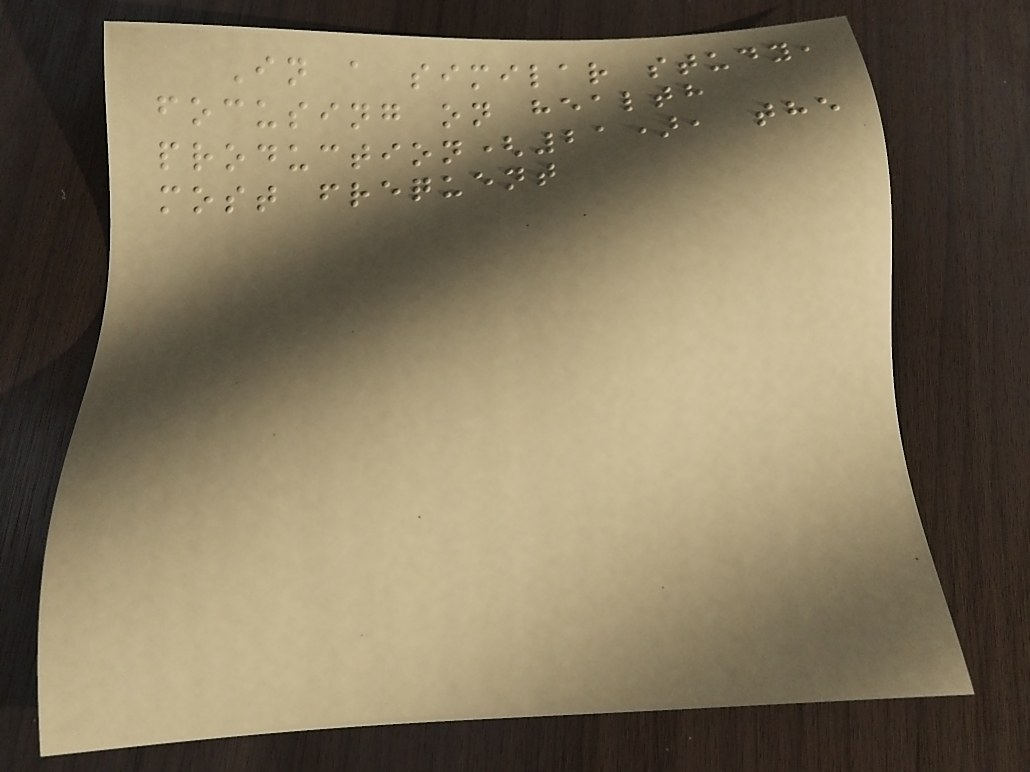In a similar study,
focusing on health
production(21), the
most frequent
